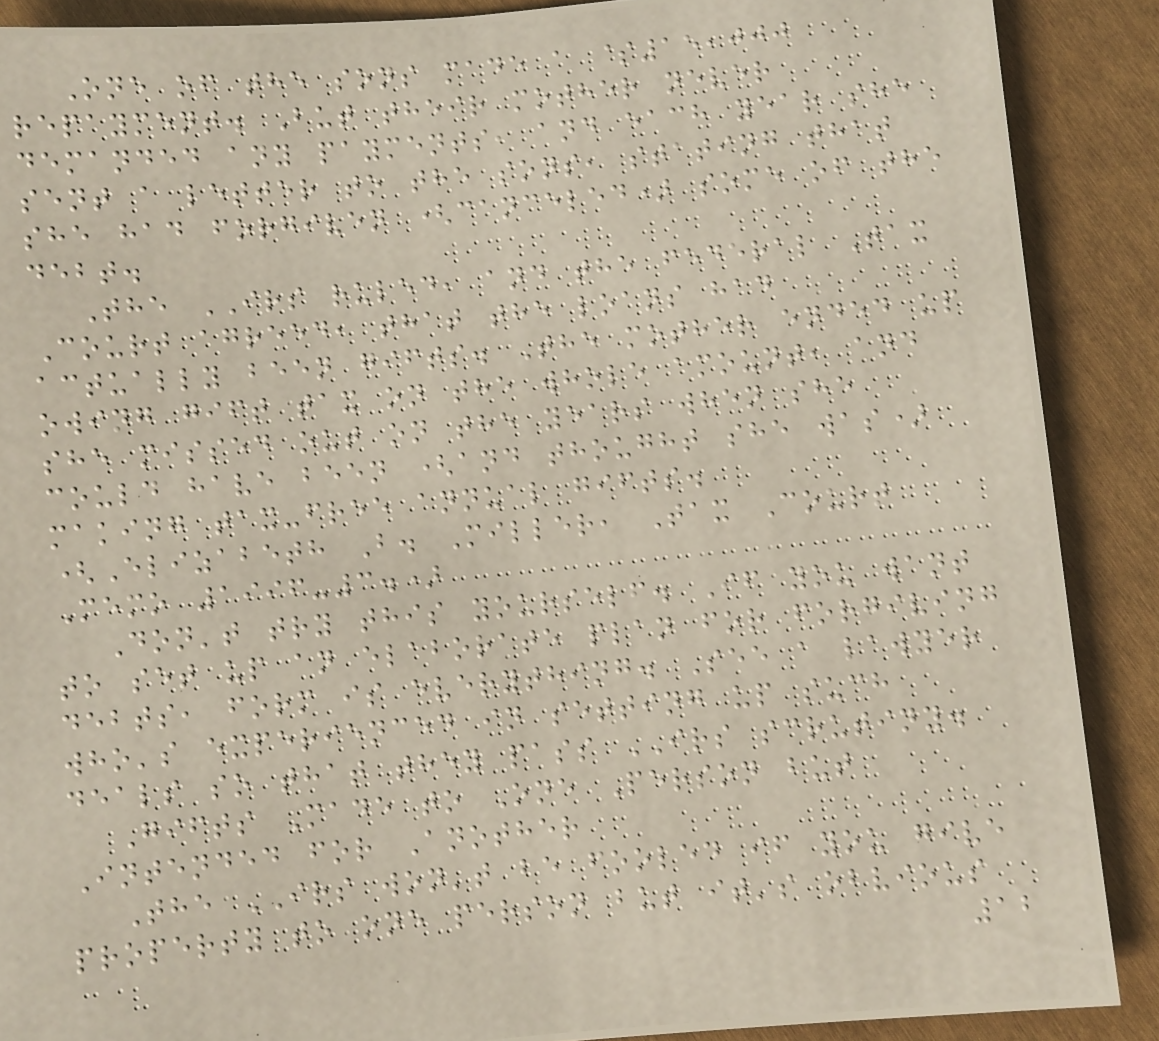One of the sons made a $15,000
repayment. But their mother never
demanded any payments, and each year she
sent a letter to the sons, stating that
she had forgiven (canceled) some of the
debt.
The IRS ruled, and the federal Tax
Court agreed, that the loans had
actually been gifts. The mother ended up
owing gift tax on the whole amount, and
she missed out on the years when she
could have been (and thought she was)
making tax-free annual gifts.
(Elizabeth B. Miller, Tax Court
Memo 1996-3.)
Don't try this yourself. If you want
to set up an elaborate plan for forgiving
debts, form is everything. See a lawyer
who's experienced in setting up such
deals so that they pass IRS scrutiny.
Gifts Made to One Person but
Intended for Another
The IRS won't be fooled if you give
property to one person but it's obvious
12
